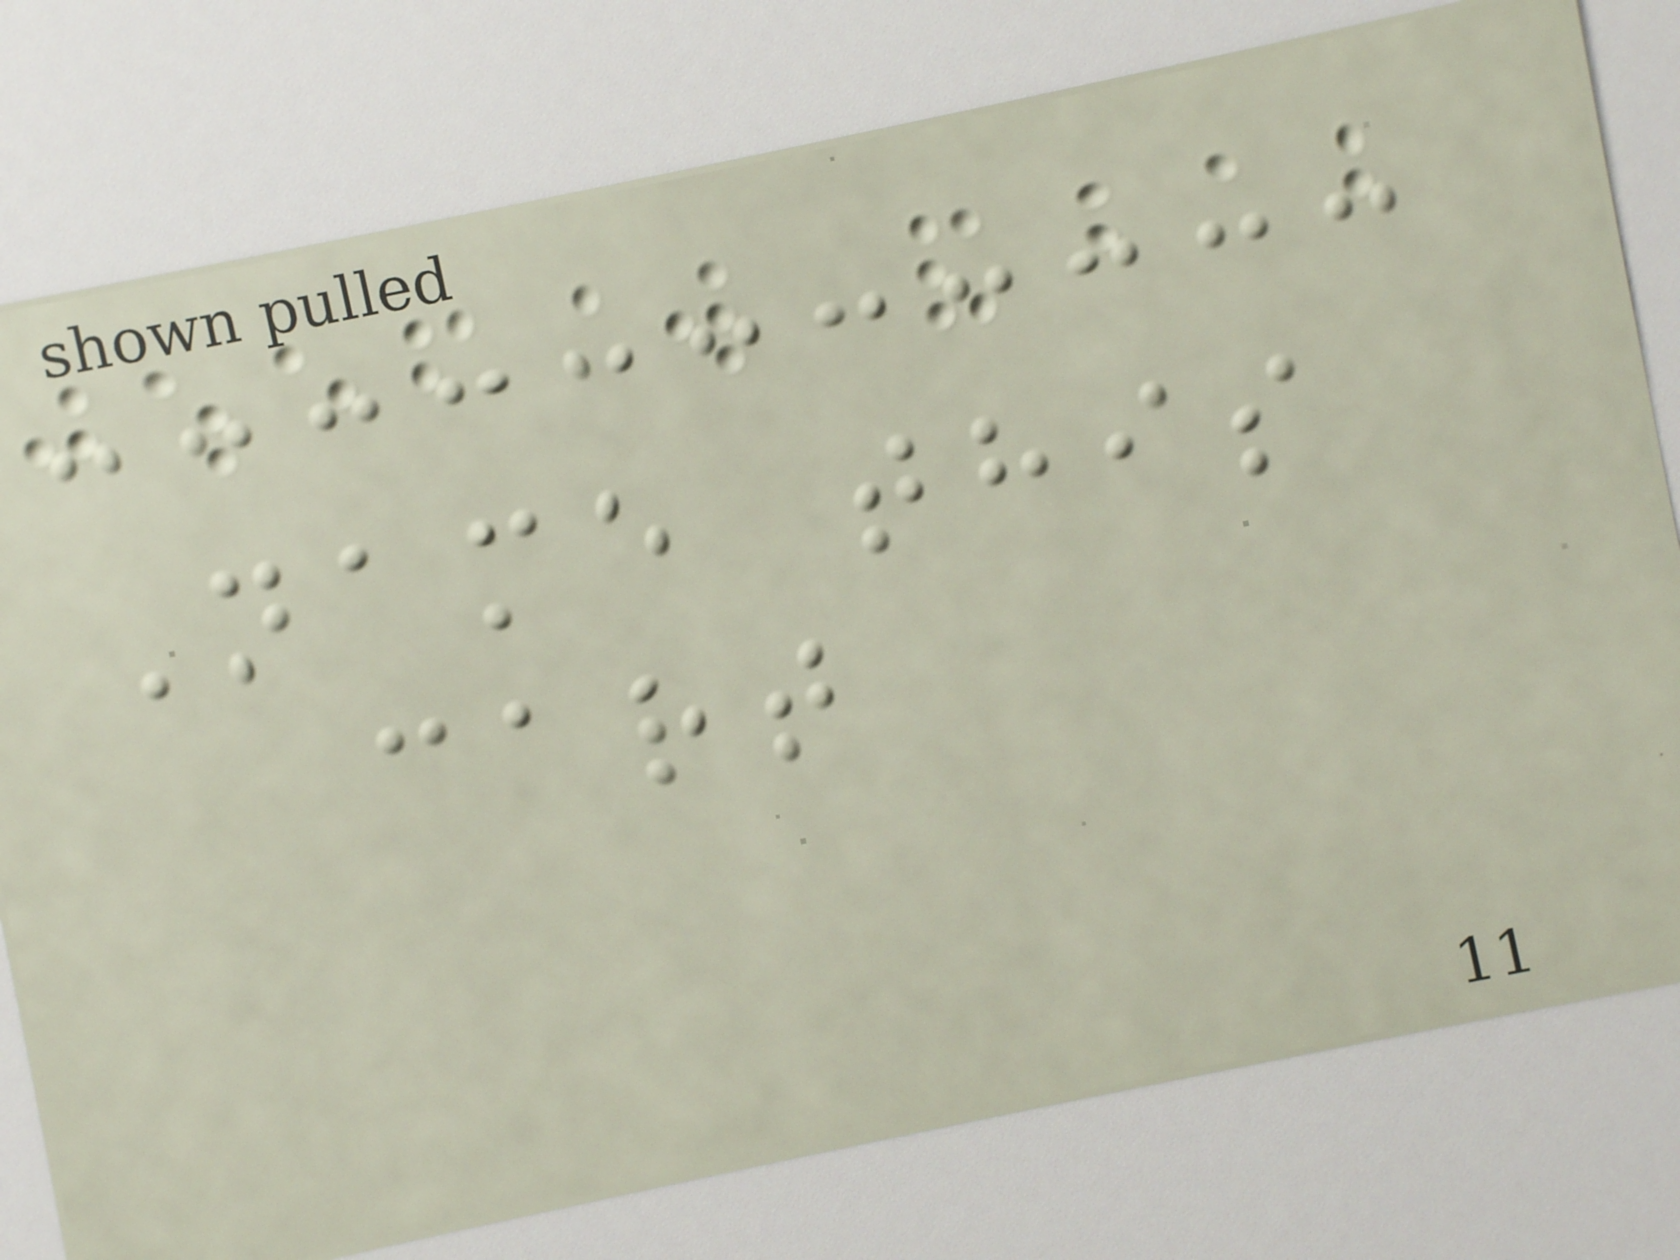Name this
cart
